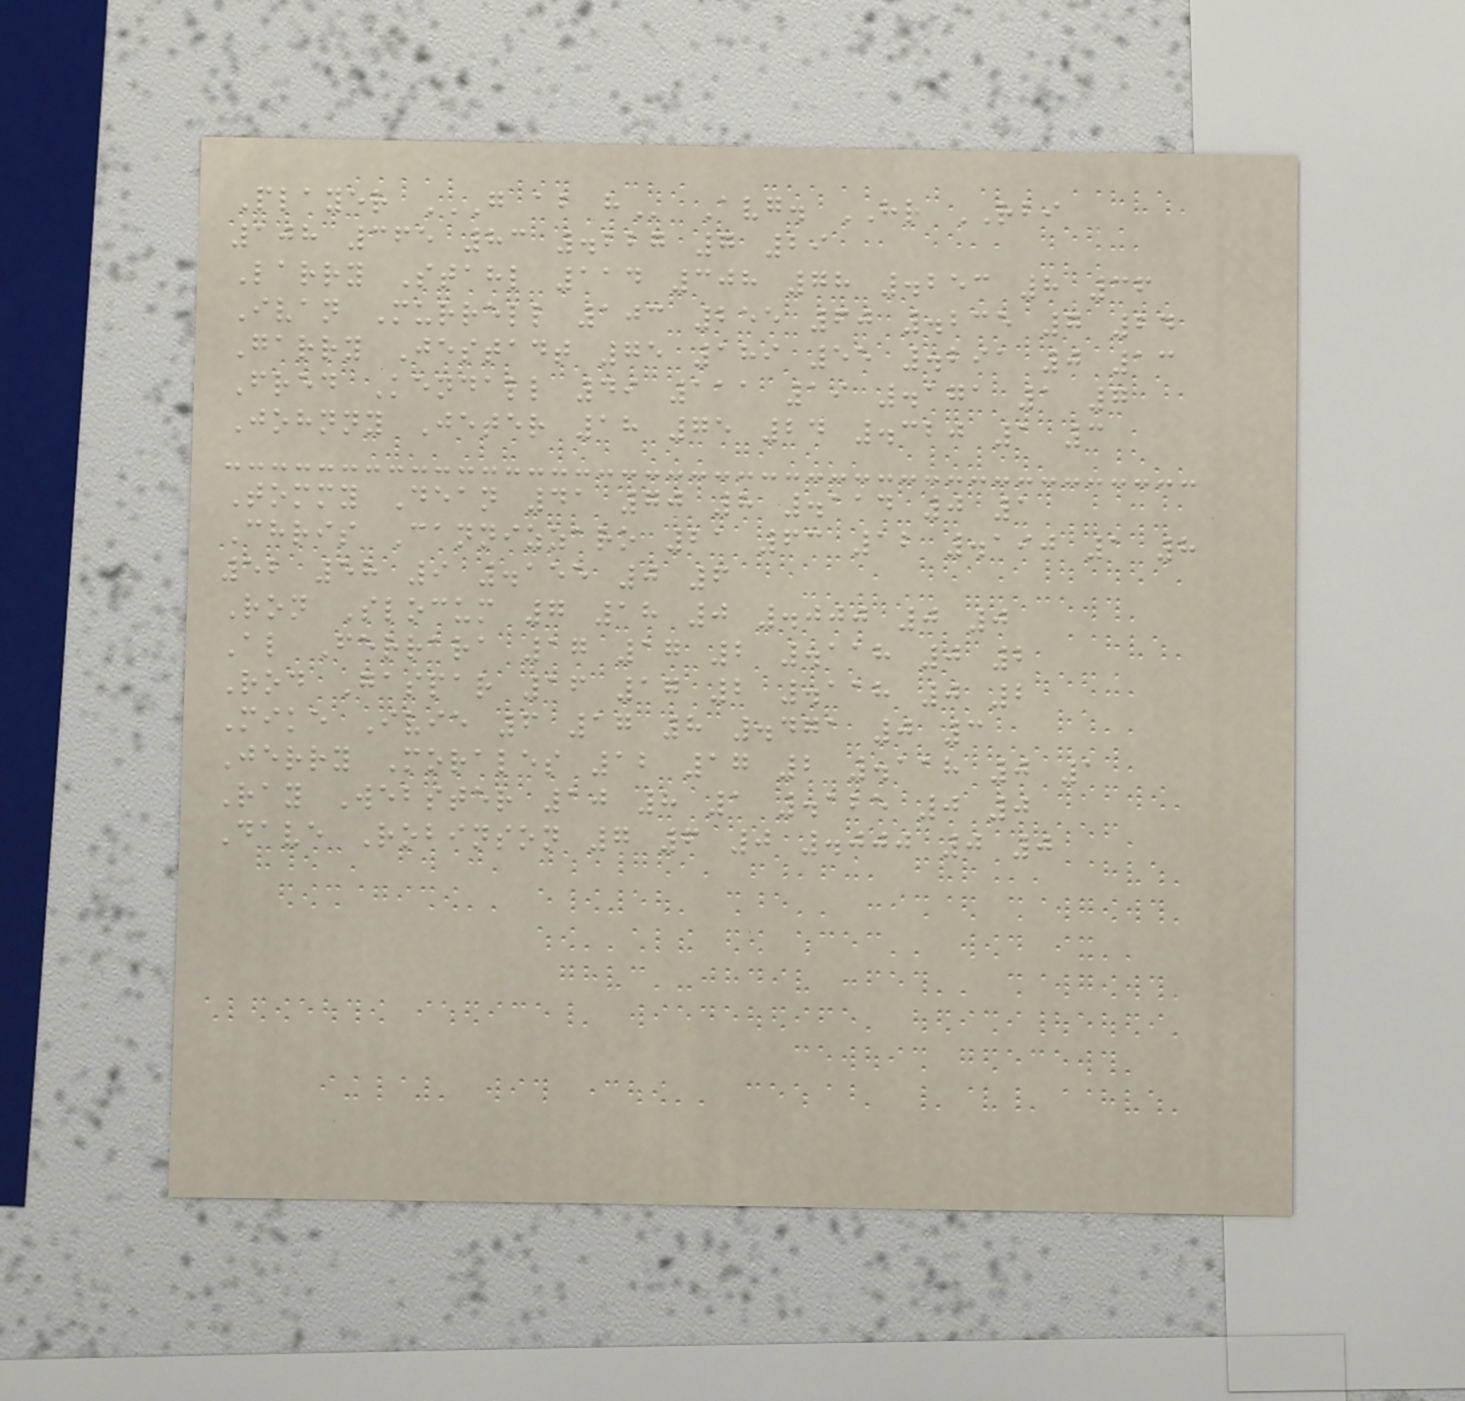Player G AB H Avg. HR RBI
108 365 83 .227 7 29
Larry Stahl 114 308 78 .253 8 36
Ivan Murrell 103 255 60 .235 7 24
Garry Jestadt 75 189 55 .291 0 13
Fred Kendall 49 111 19 .171 1 7
Johnny Jeter 18 75 24 .320 1 3
Tommy Dean 41 70 8 .114 0 1
Chris Cannizzaro 21 63 12 .190 1 8
52 58 9 .155 0 6
Ron Slocum 7 18 0 .000 0 0
Al Ferrara 17 17 2 .118 0 2
Rod Gaspar 16 17 2 .118 0 2
Mike Ivie 6 17 8 .471 0 3
Jerry Morales 12 17 2 .118 0 1
Ray Webster 10 8 1 .125 0 0
Dave Robinson 7 6 0 .000 0 0
